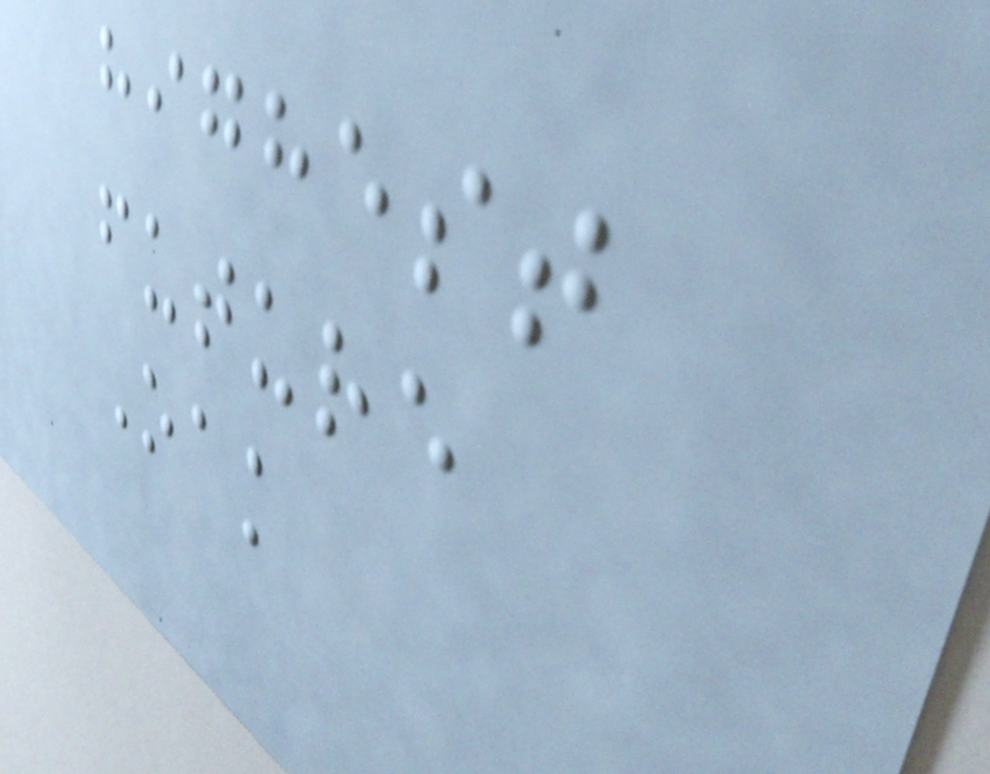highest
future
Oak
